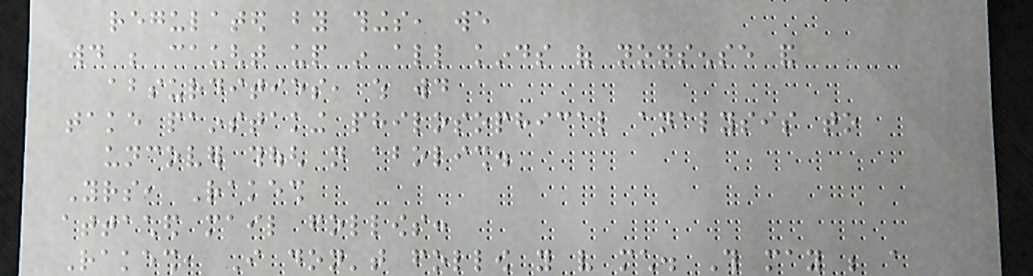regulated by things, we
would be caught up in all kinds of nonsense and
absurdities, which would
take painstaking philosophical analysis to
uncover though not abolish.
Yours, Rakesh
attached mail follows:
Rakesh, I don't follow you very much. This may be a
